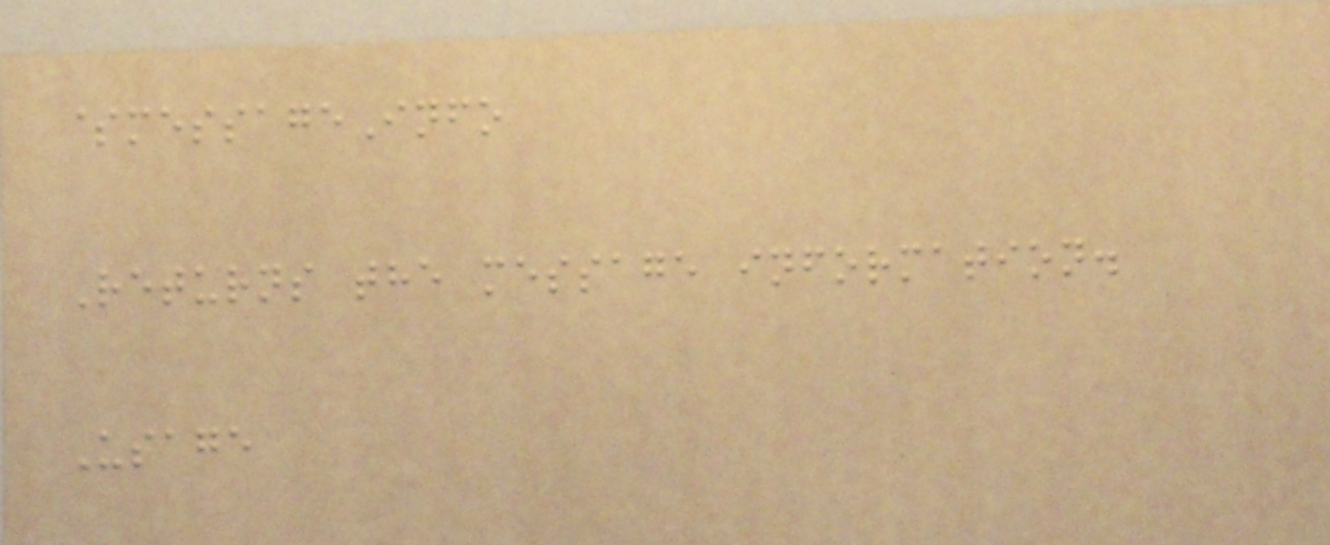$messageInfo
Returns the message information.
Usage
